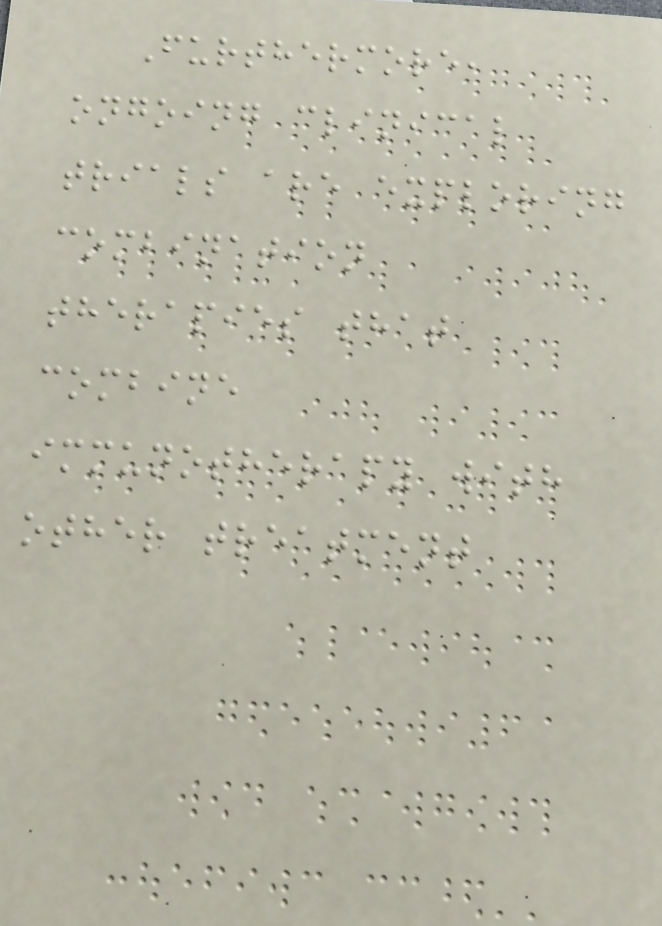Furthermore,
ongoing clinical
trials are exploring
combination
therapies that
combine
immunotherapy with
other treatment
